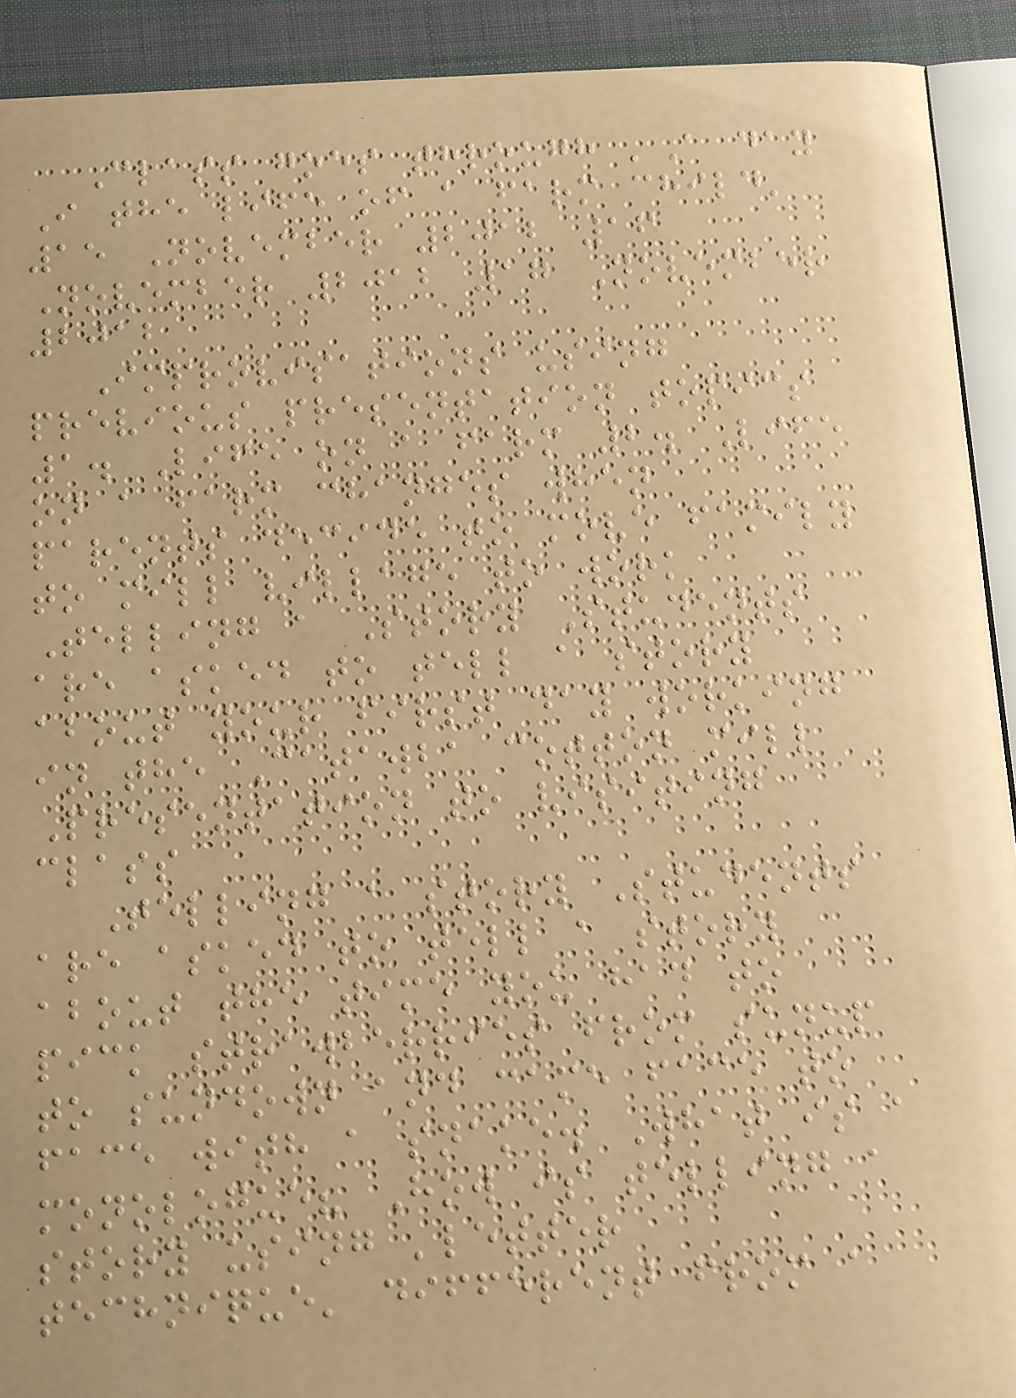Class goes through 'A day
I the life of a farm child'
15 November 2012 16
November 2012 17 November
2012
Improvisations using
previous presentation topics
1. Life on a farm 2. Life
on a farm changes when
parents decide to move family
to mill village to work
Telling a Story Students
are asked to tell a story
about your first day working
in the Catawba cotton mill
Presentation to visiting
class
Telling a story Students
are asked to tell a story
about the time you had to
pick strawberries from sunup
to sundown and came face to
face with a snake. What is a
monologue? How is telling a
story using 'letter
technique' different from a
